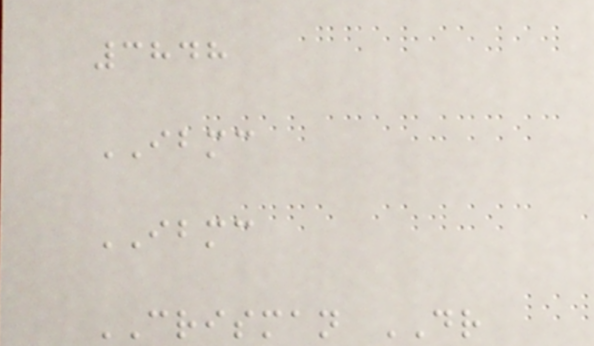3848
IBMC
IBMC
CRISMAN DR
